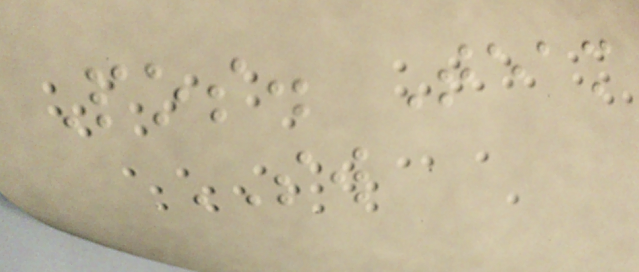Pos. Team
SW
